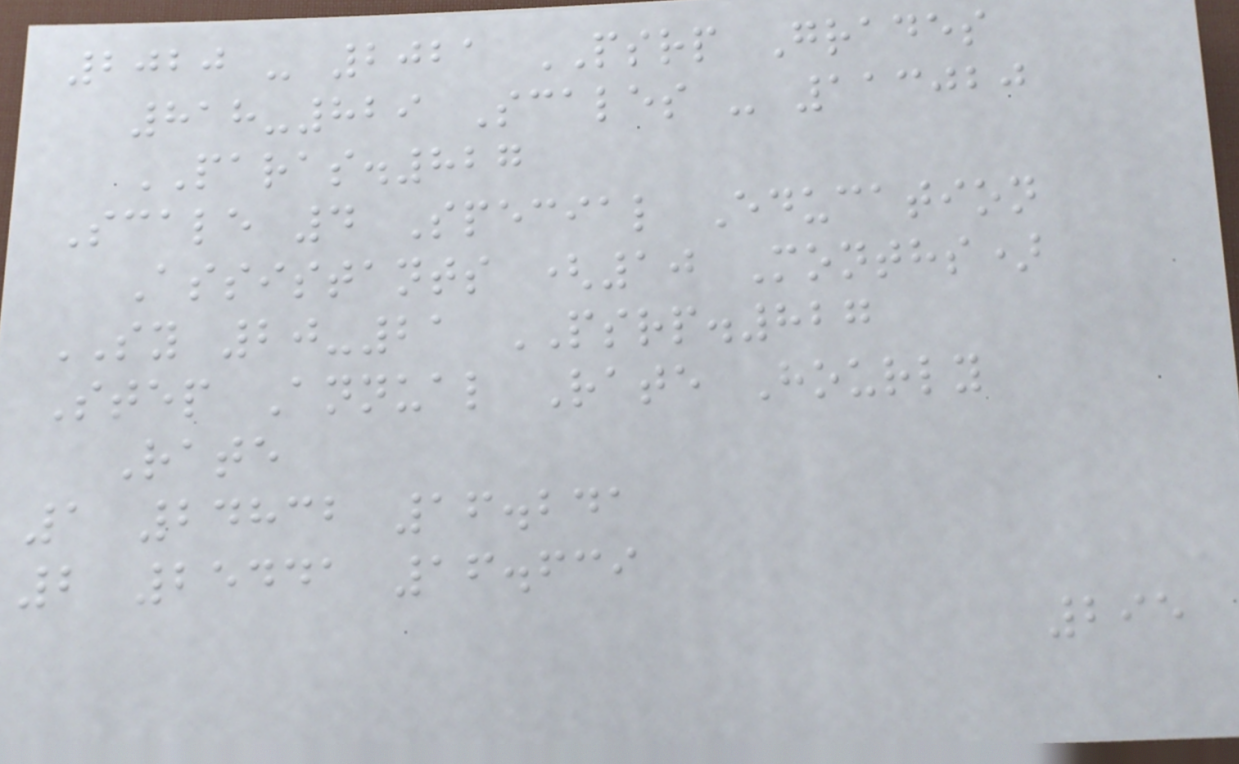2020 - 2021 PSRP Grades
818-829 Scales - 113020
PARAS.827
Scale 4 Special Education
Assistants (10 Months)
SY 20-21 PSRP.827
Step Annual Rate Hourly
Rate
1 24832 16.241
2 25441 16.639
295
